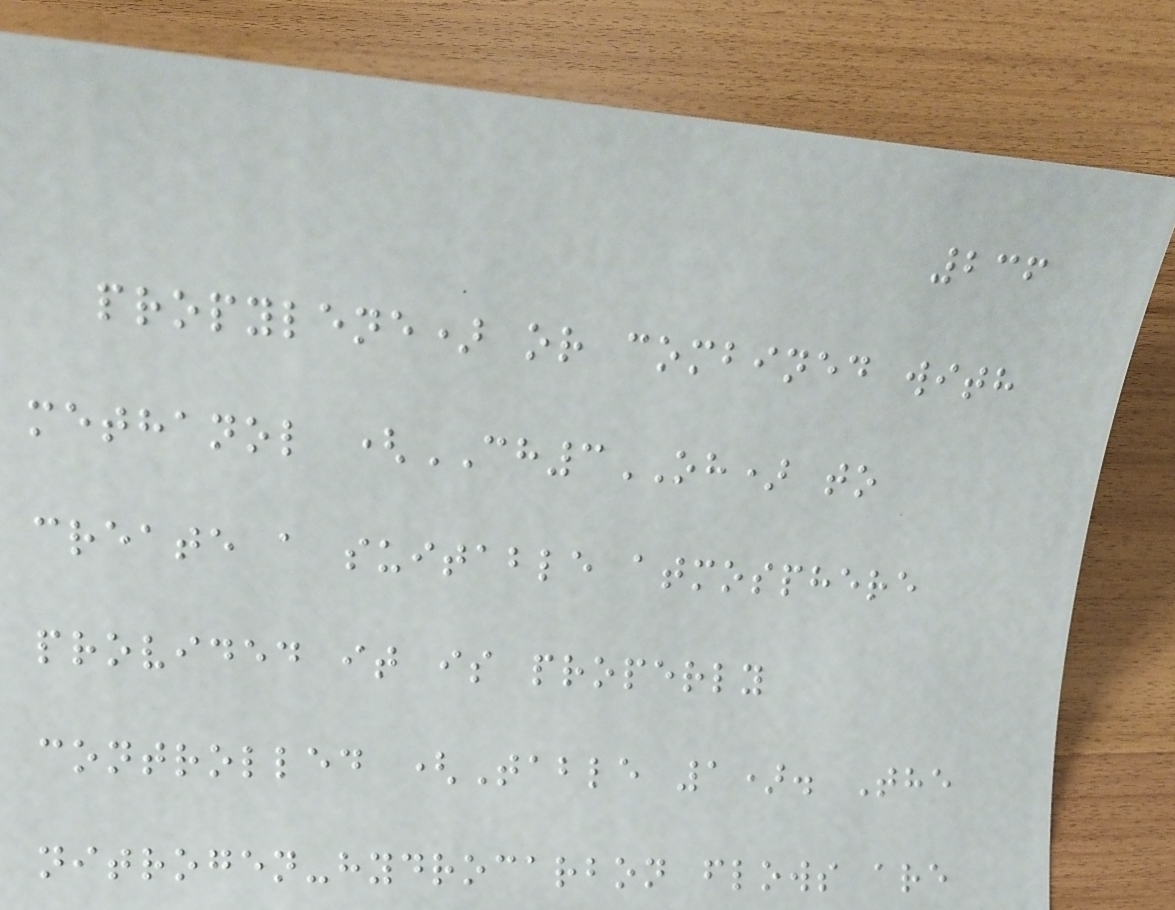236
propylene) or combined with
methanol (CH3OH) to
create a suitable atmosphere
provided it is properly
controlled (Table 1). The
nitrogen-hydrocarbon flows are
